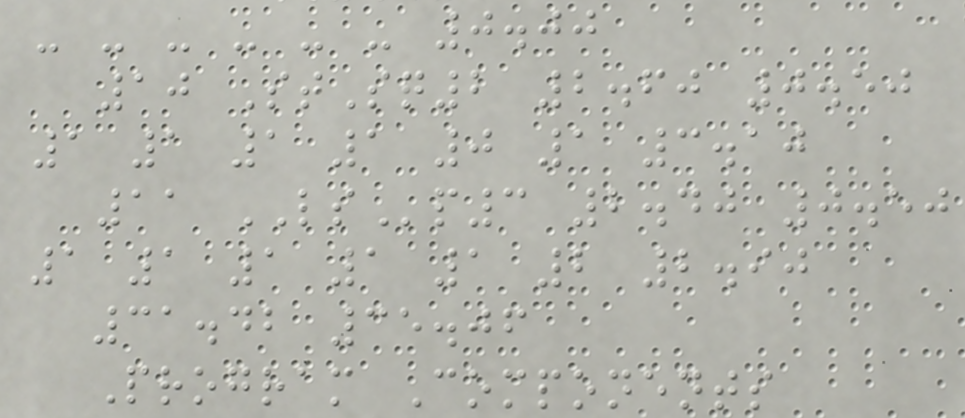- - - - - - 0.00
10 StSq2 2.60 0.50
1 1 1 1 0 1 3.10
11 LSp3 2.40 0.50
1 1 1 1 1 2 2.90
31.42 35.06
Program Components
